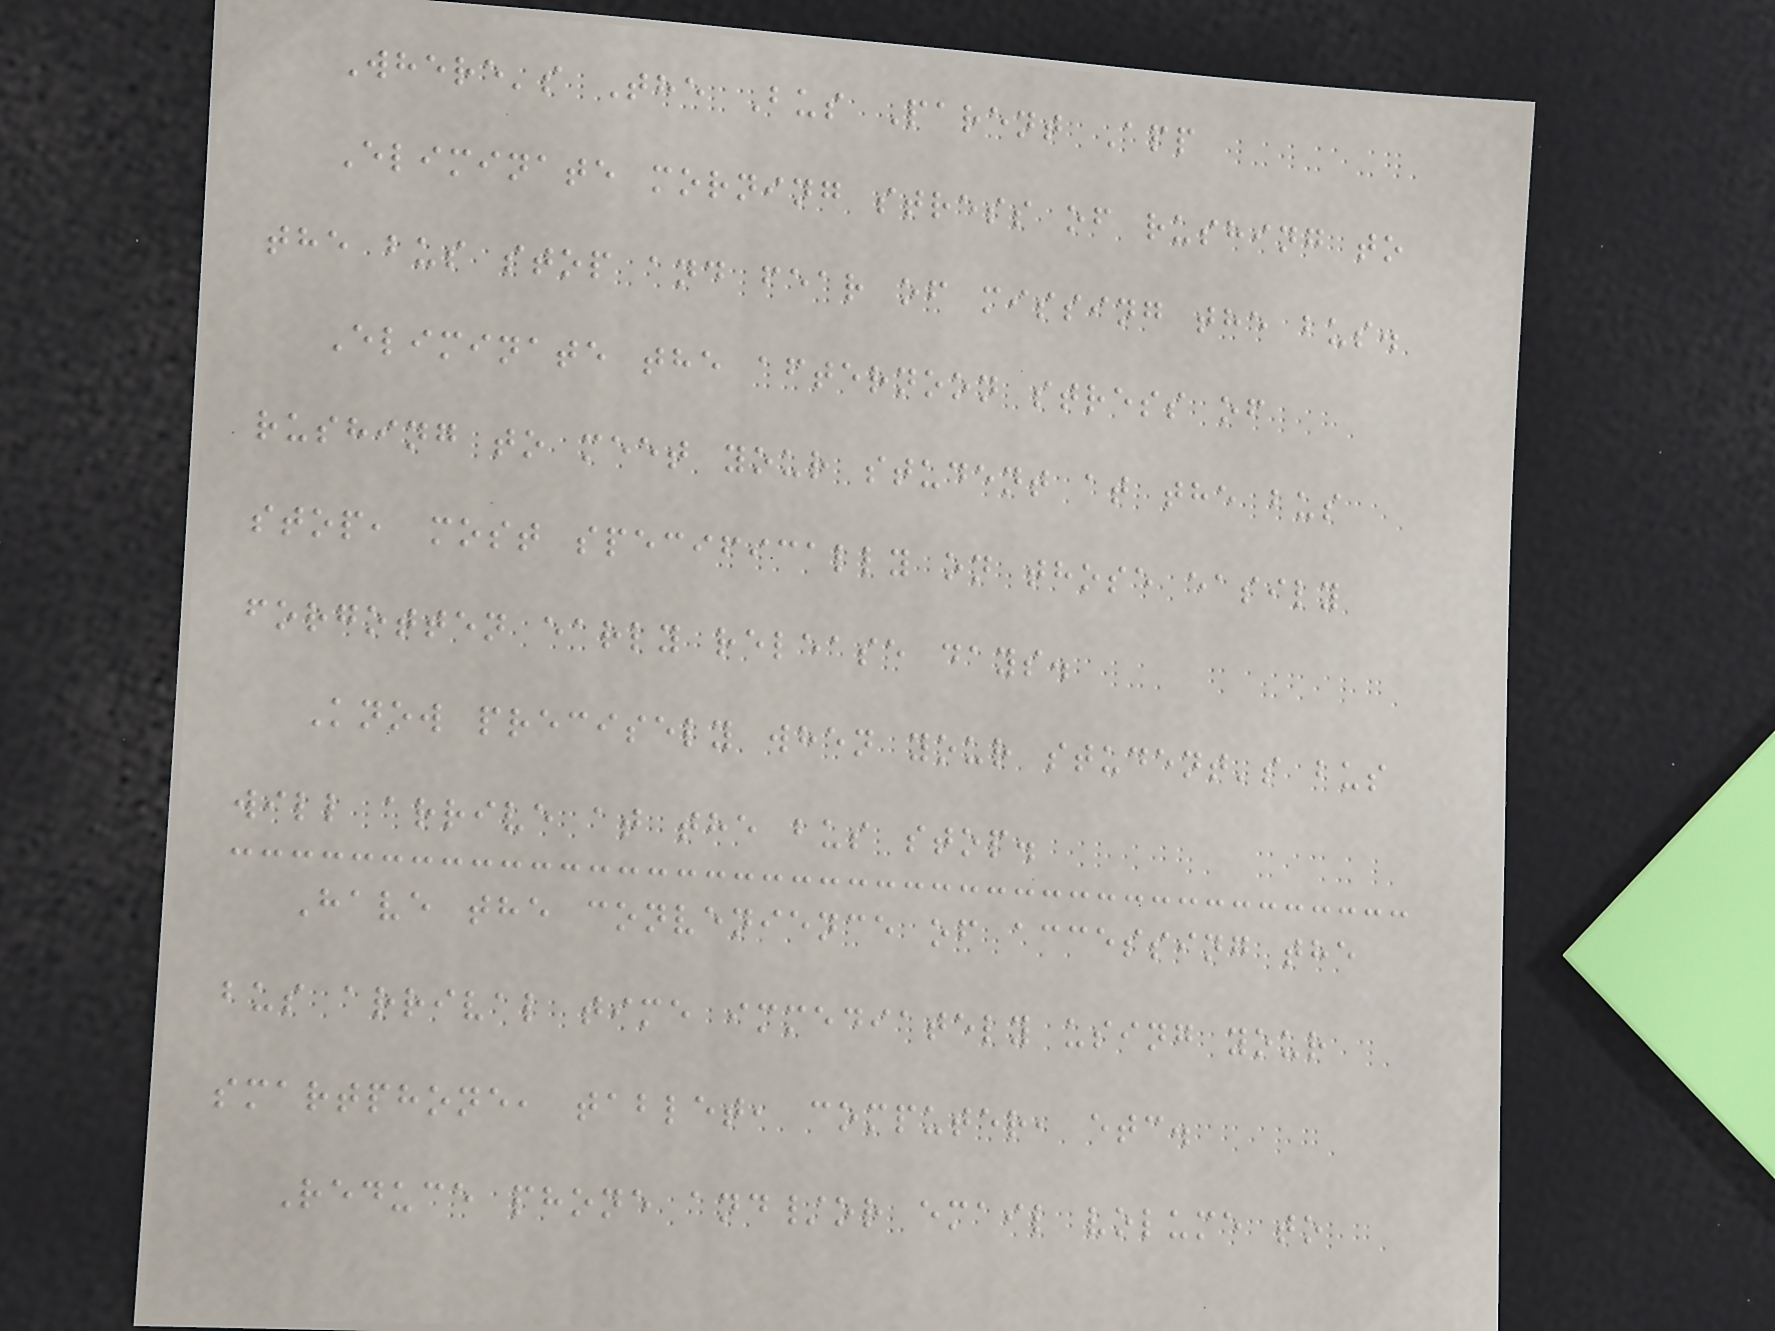Where's The Bus Parent App
Eliminate morning stress of rushing to
the bus stop and fear of missing the bus.
Eliminate the afternoon stress of
rushing to meet your student at the bus
stop, most specifically on those easily
forgotten early release days.
Know precisely when your student's bus
will arrive at the bus stop.
Have the convenience of accessing the
bus arrival time immediately using your
smartphone, tablet, computer, etc.
Reduce phone and/or email volume to
